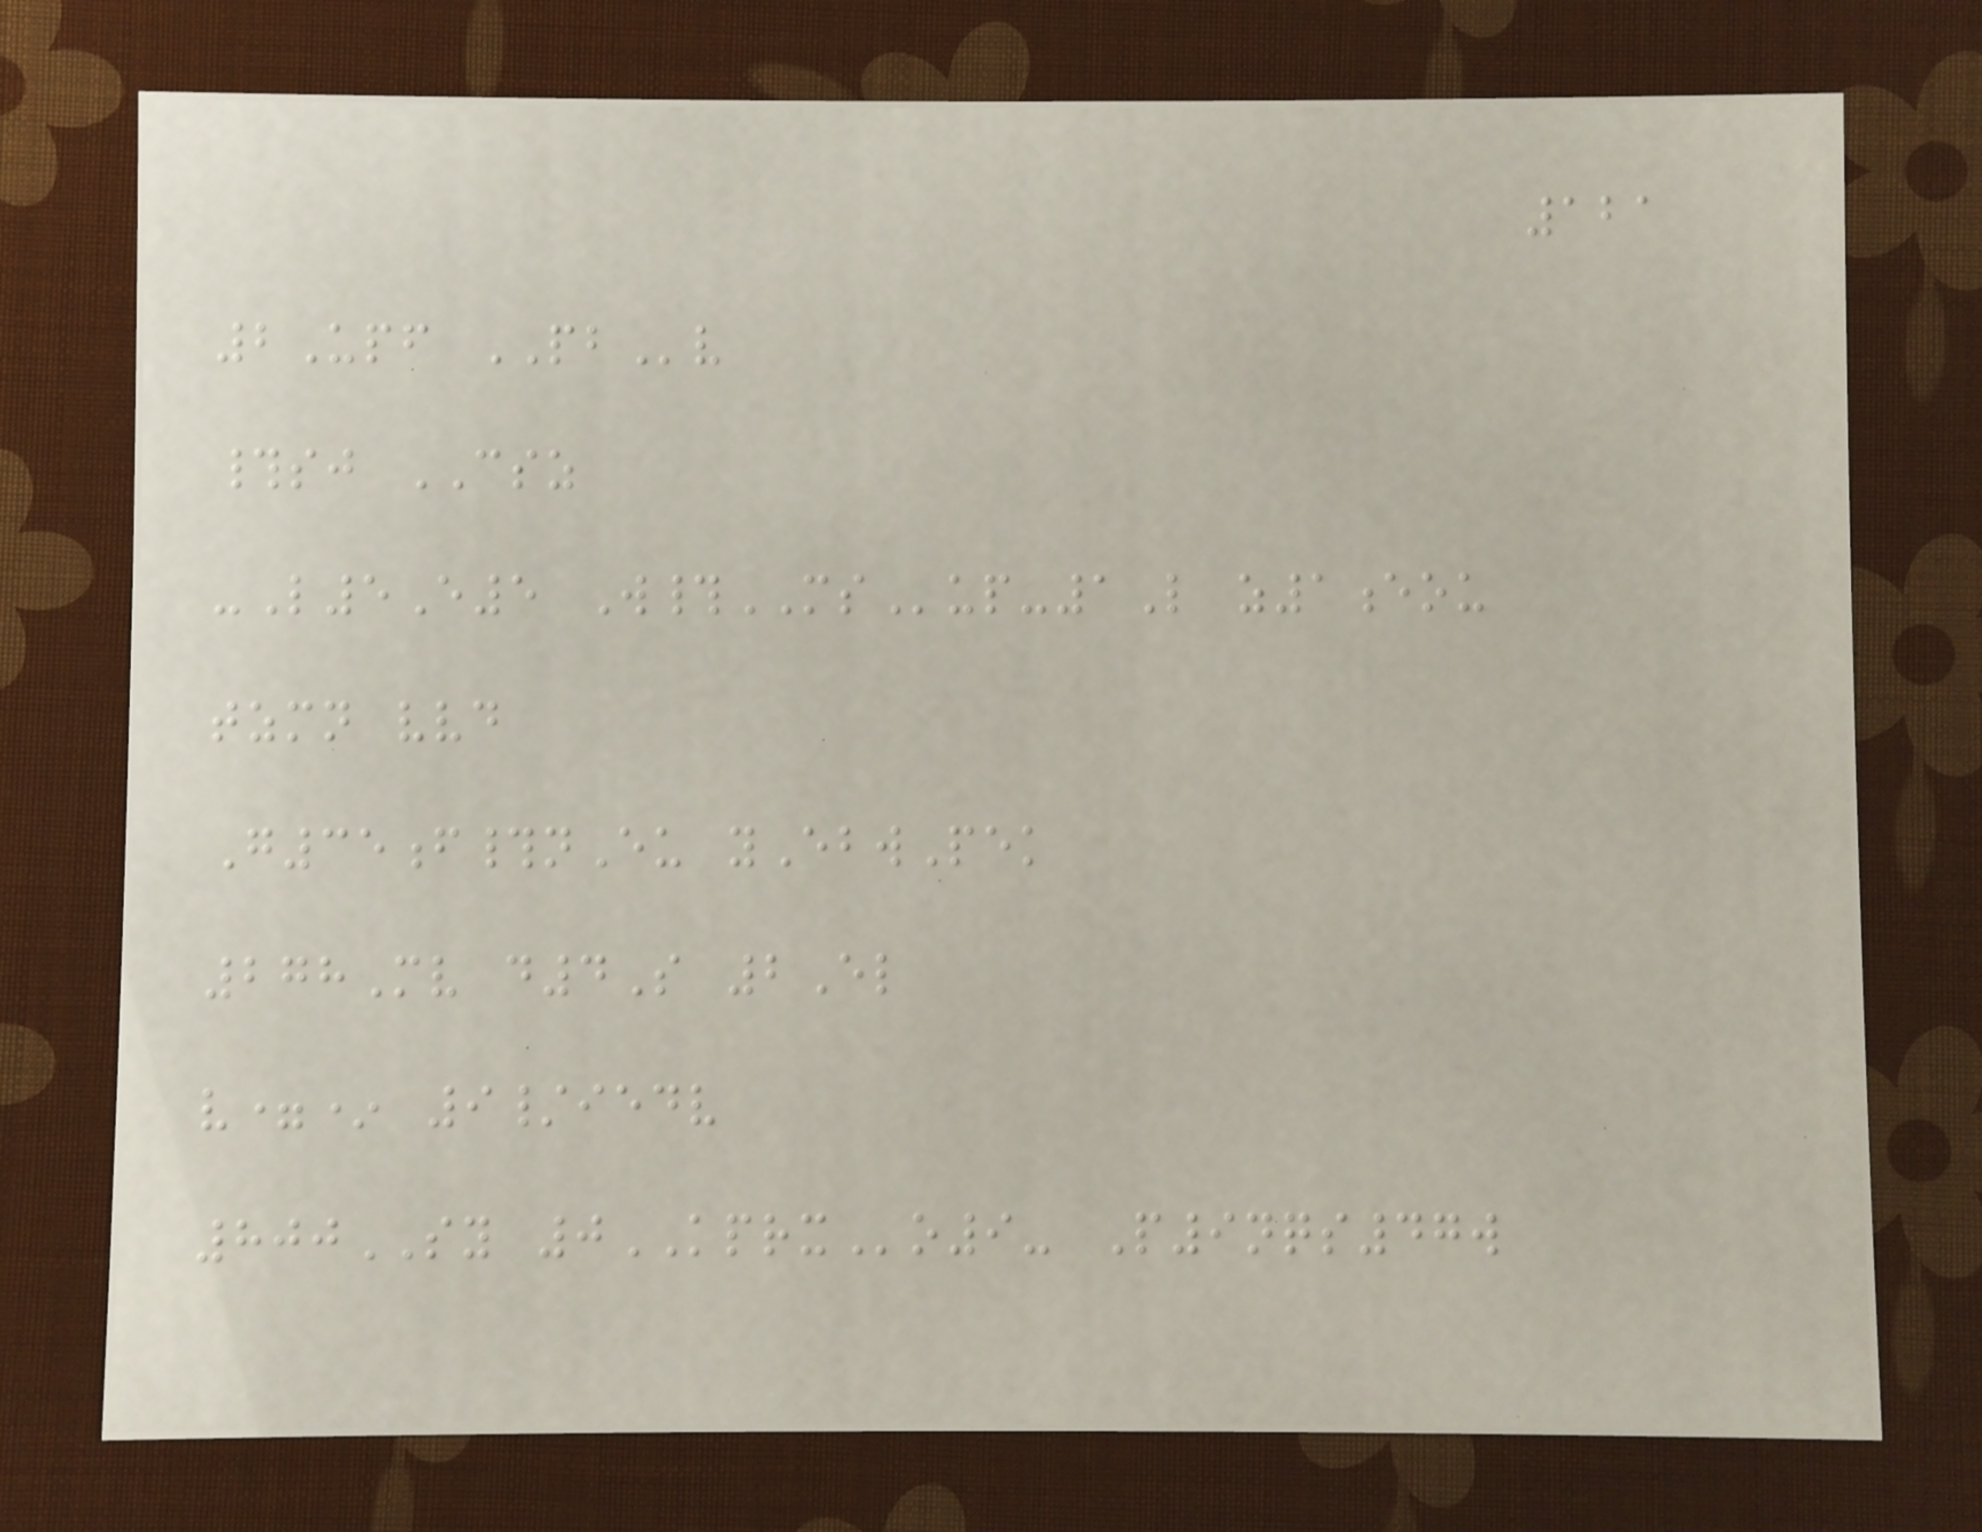121
2Upf PBv
#sj CSZ
-L5E5 W#MSup-1L z1eou
tzmn vvd
G35f#nEu yEbwPek
278Mv d4S 2El
v=* 9/iedv
800SY 0KPRXo9- P9nqs47w
